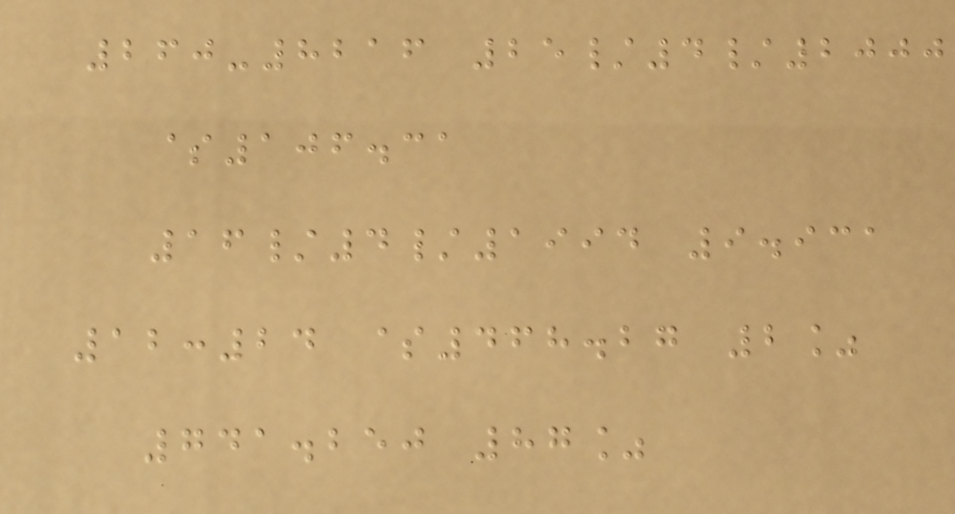260-8216 25/4/2000
$106.31
16/4/1994 9.931
12:24 $468.27 2%
741.250 87%
